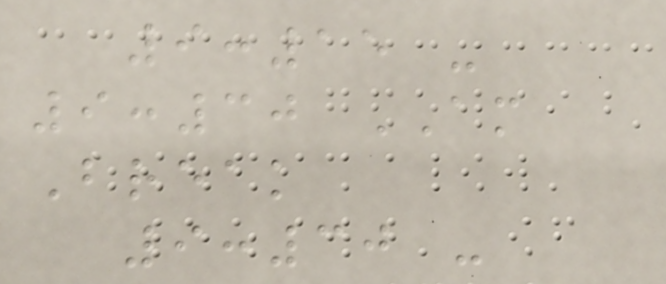9:15 -
9:30 AM
Break
9:30 -
